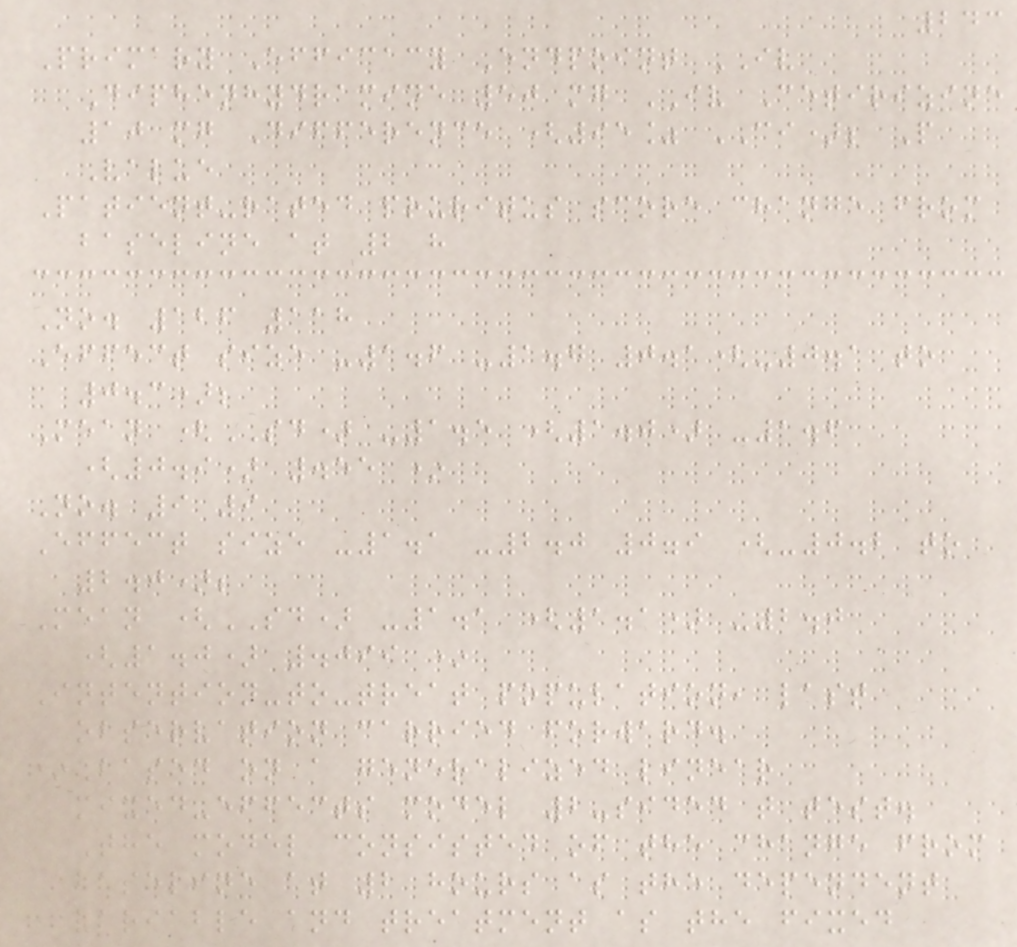243
Primary Efficacy Endpoint IV
Diphenhydramine 50 mg IV Cetirizine
10 mg Difference (95% CI); P
Value
Patient-rated pruritus score change from
baseline at 2 h
No. 126 118
Effect size -1.6 -1.7 0.1(-0.1 to
0.3);
Mean (SD) -1.5 (1.0) -1.6
(0.9) .55 *
No. 9 9
Effect size -1.1 -2.0 0.9 (-0.2 to
2.0);
Mean (SD) -1.1 (1.1) -2.0
(1.0) .099 *
Intention-to-treat population, last
observation carried forward.
*Based on a generalized linear
mixed-effects model 2-sided t test.
The model consisted of the change from
baseline at 2 hours as the dependent
variable and treatment as the fixed
